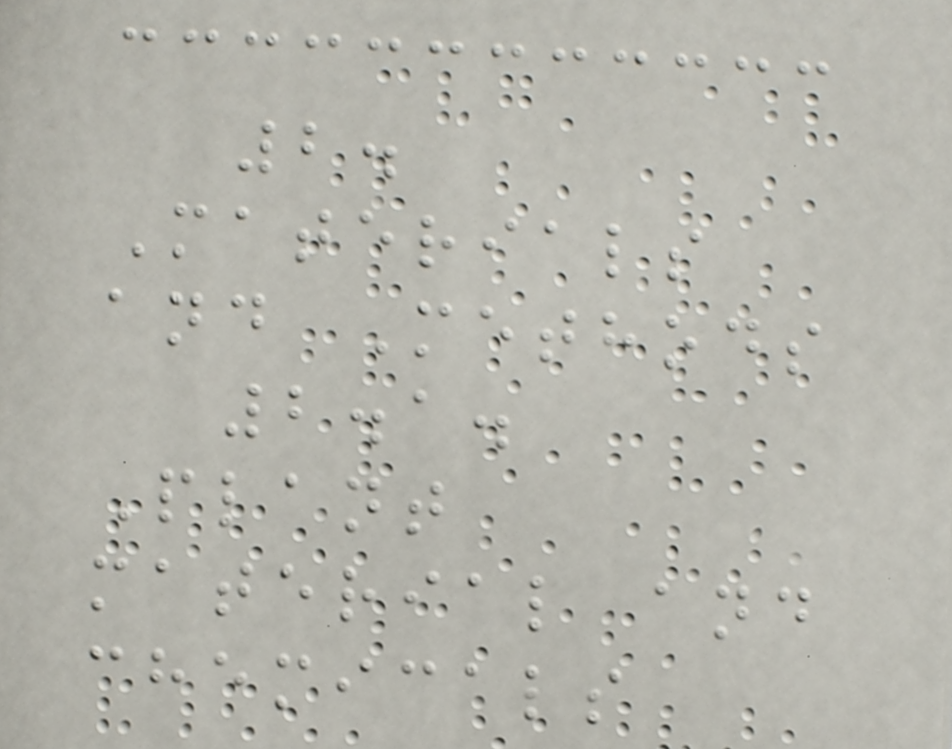2.
Materials
and Methods
2.1.
Plant
material and
chemicals
